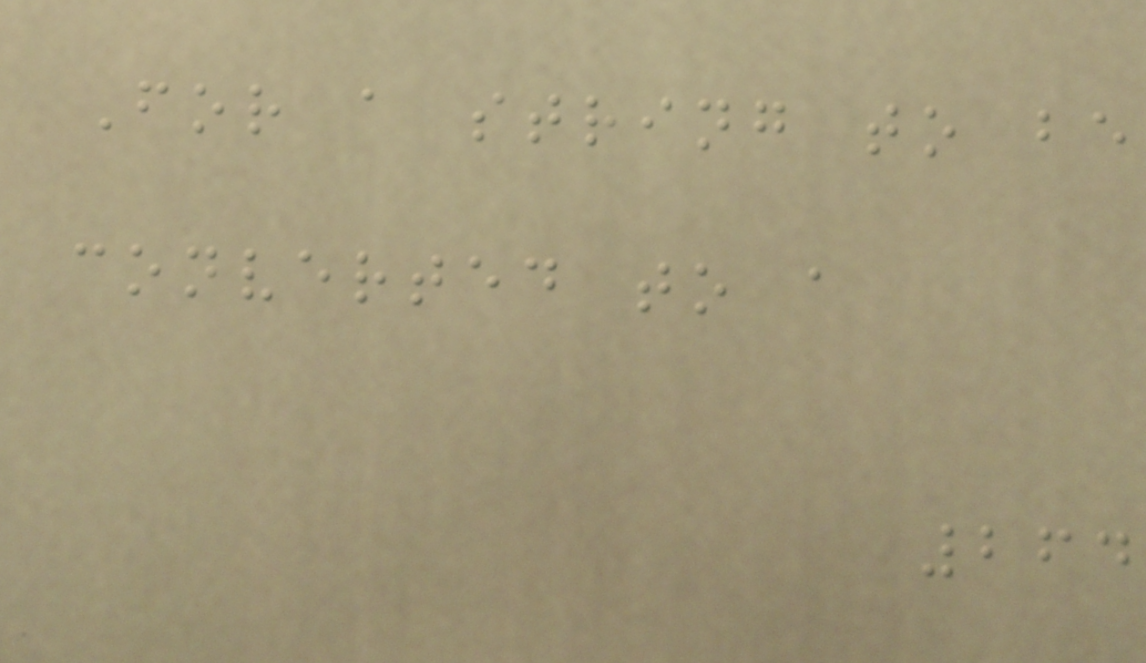For a string to be
converted to a
264
